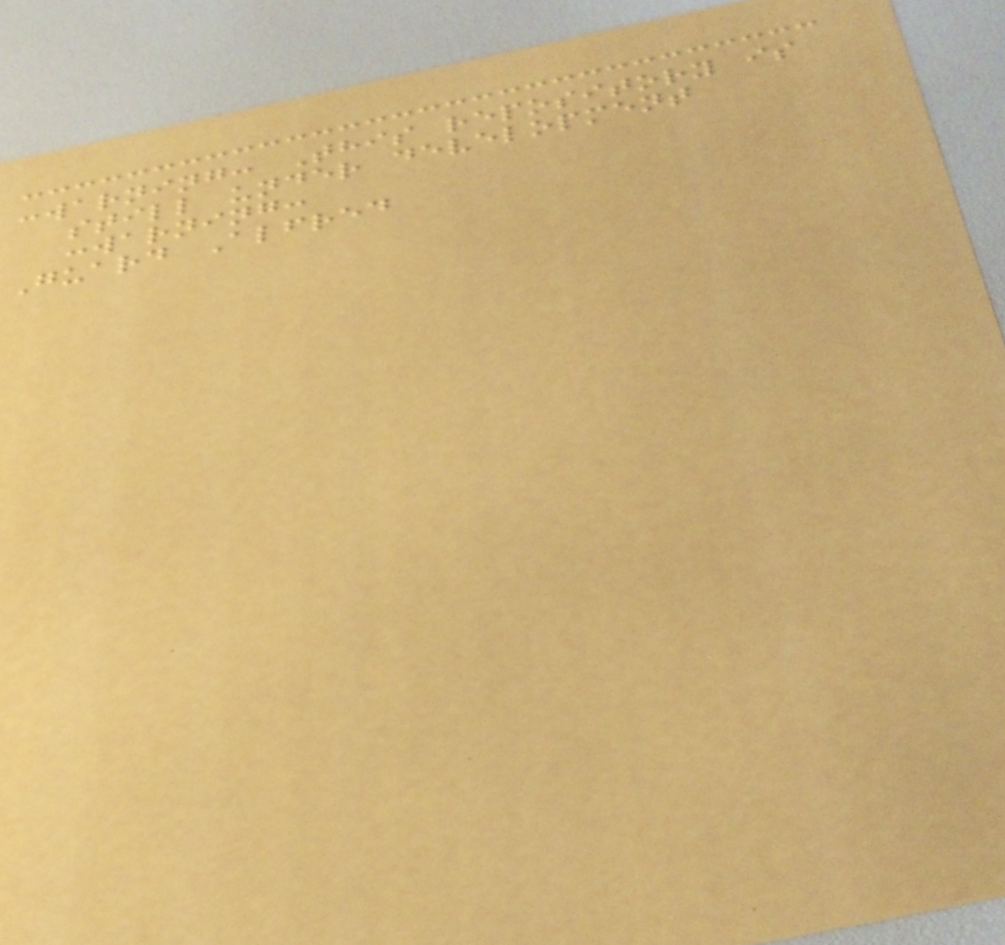:warning: This repository is
still under development
:warning:
Guard Alfred
